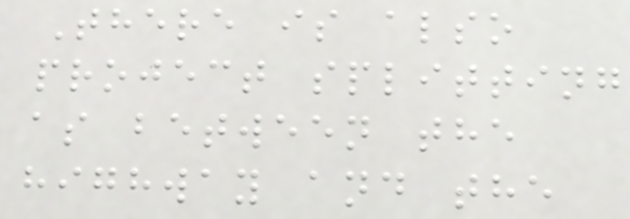There is also
project splitting
as between the
highway and the
